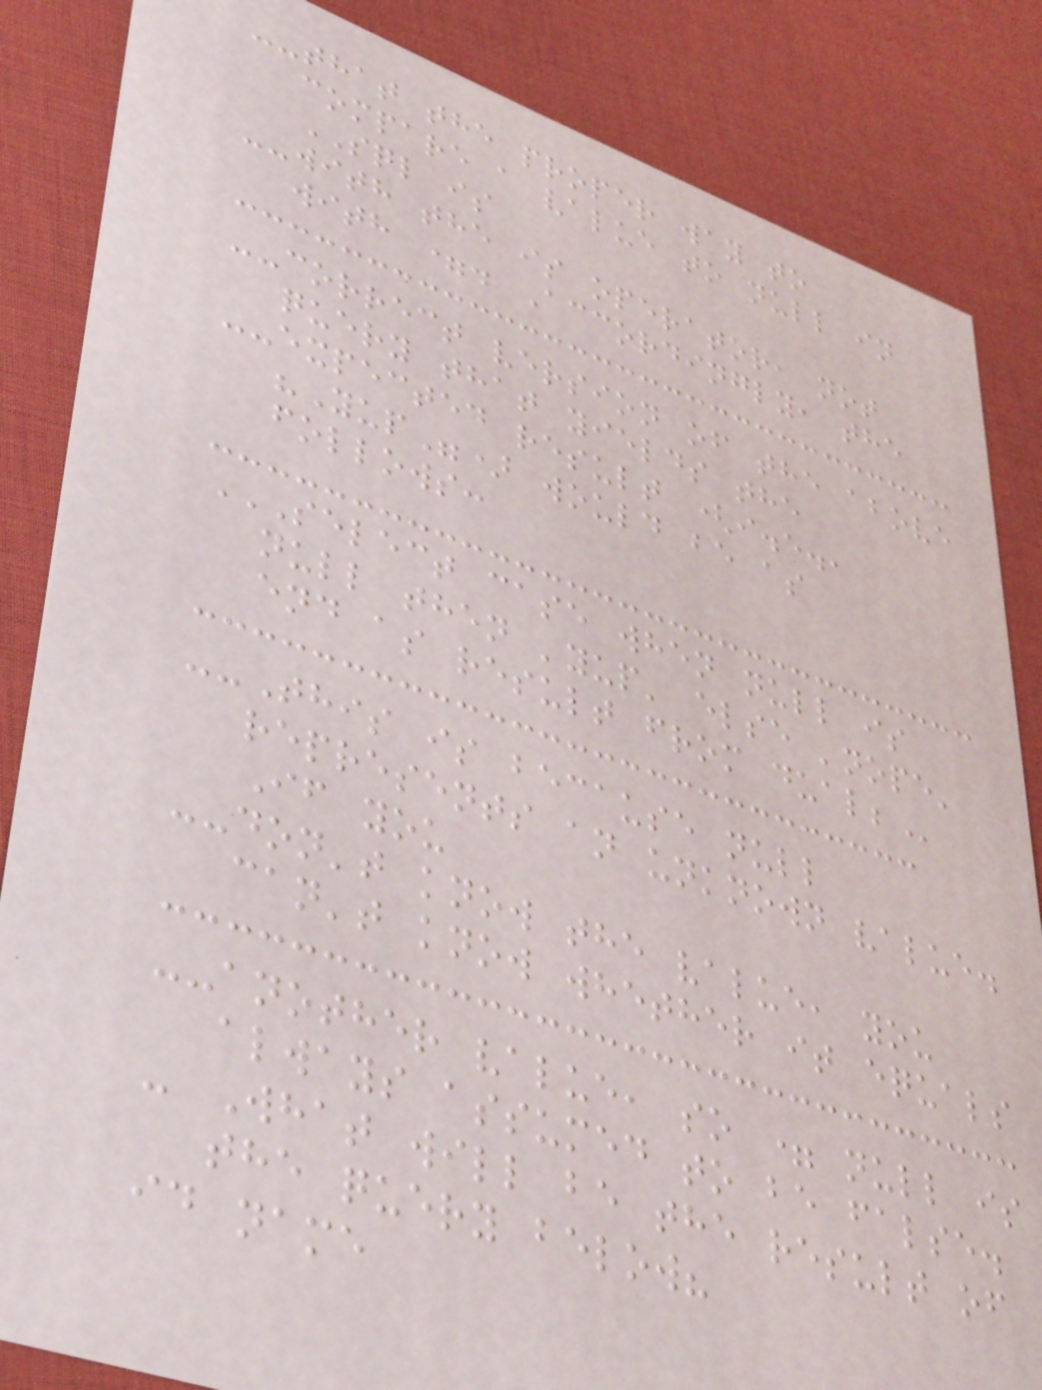--that the proper way to
compare a value to null in
SQL is
--with the is operator, not
with =. Accordingly, the
--correct version of the above
query that yields the
--expected result (i.e.,
"Yup") would be as
follows:
SELECT CASE WHEN NULL IS
NULL THEN 'YUP' ELSE 'NOPE'
END AS RESULT FROM DUAL;
--This is because null
represents an unknown value.
If you
--don't know the value, you
can't know whether it equals
--another value, so = null is
always assumed to be false.
- What will be the result of
the query below?
id name
